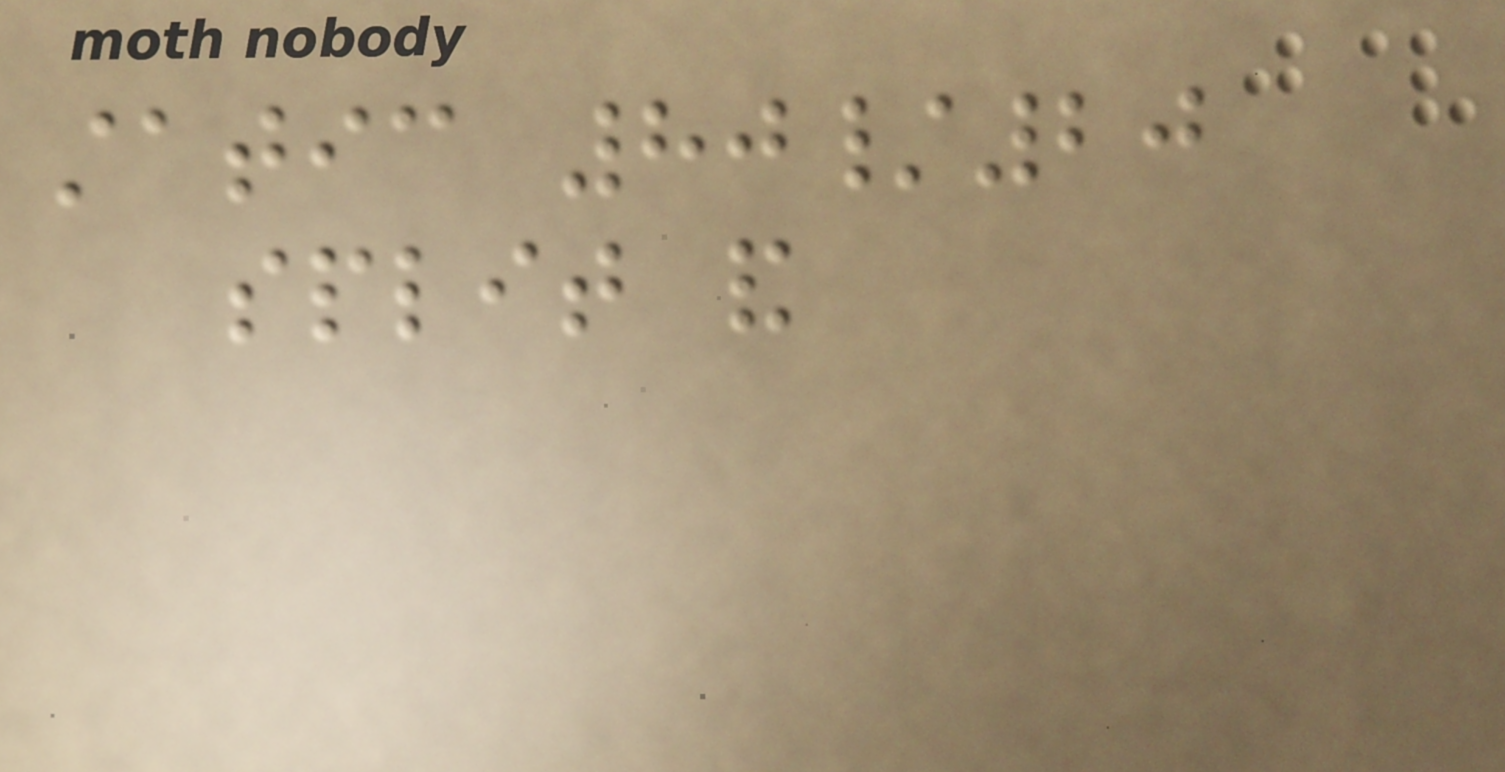static 80/20
split and
